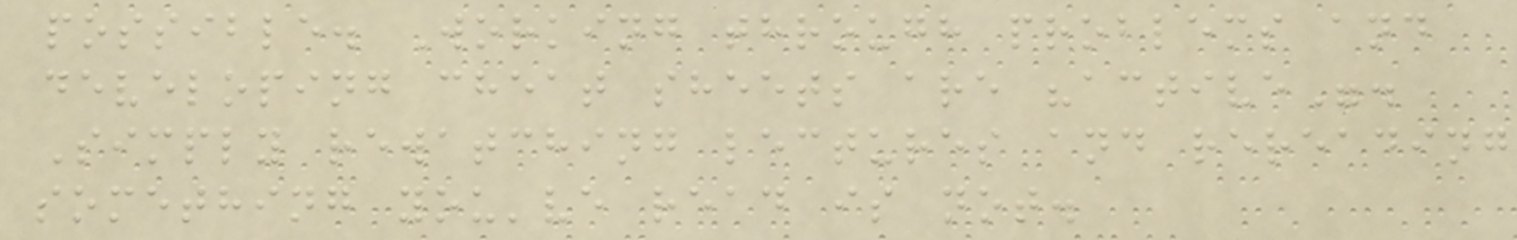possible. Working through problems and
developing cheat sheets are "active".
Simply rewatching lectures and rereading
something you've read is not.
